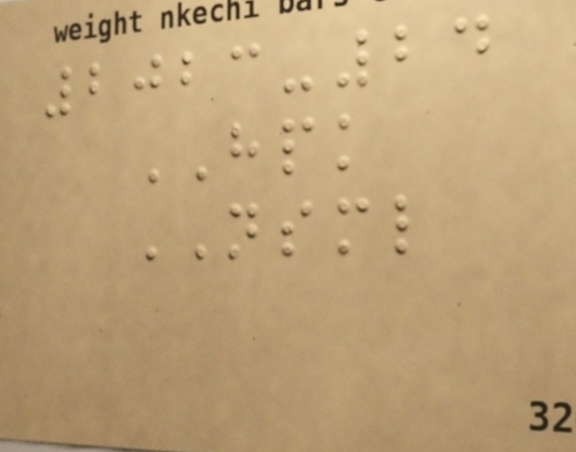2023-24
HPK
NSML
